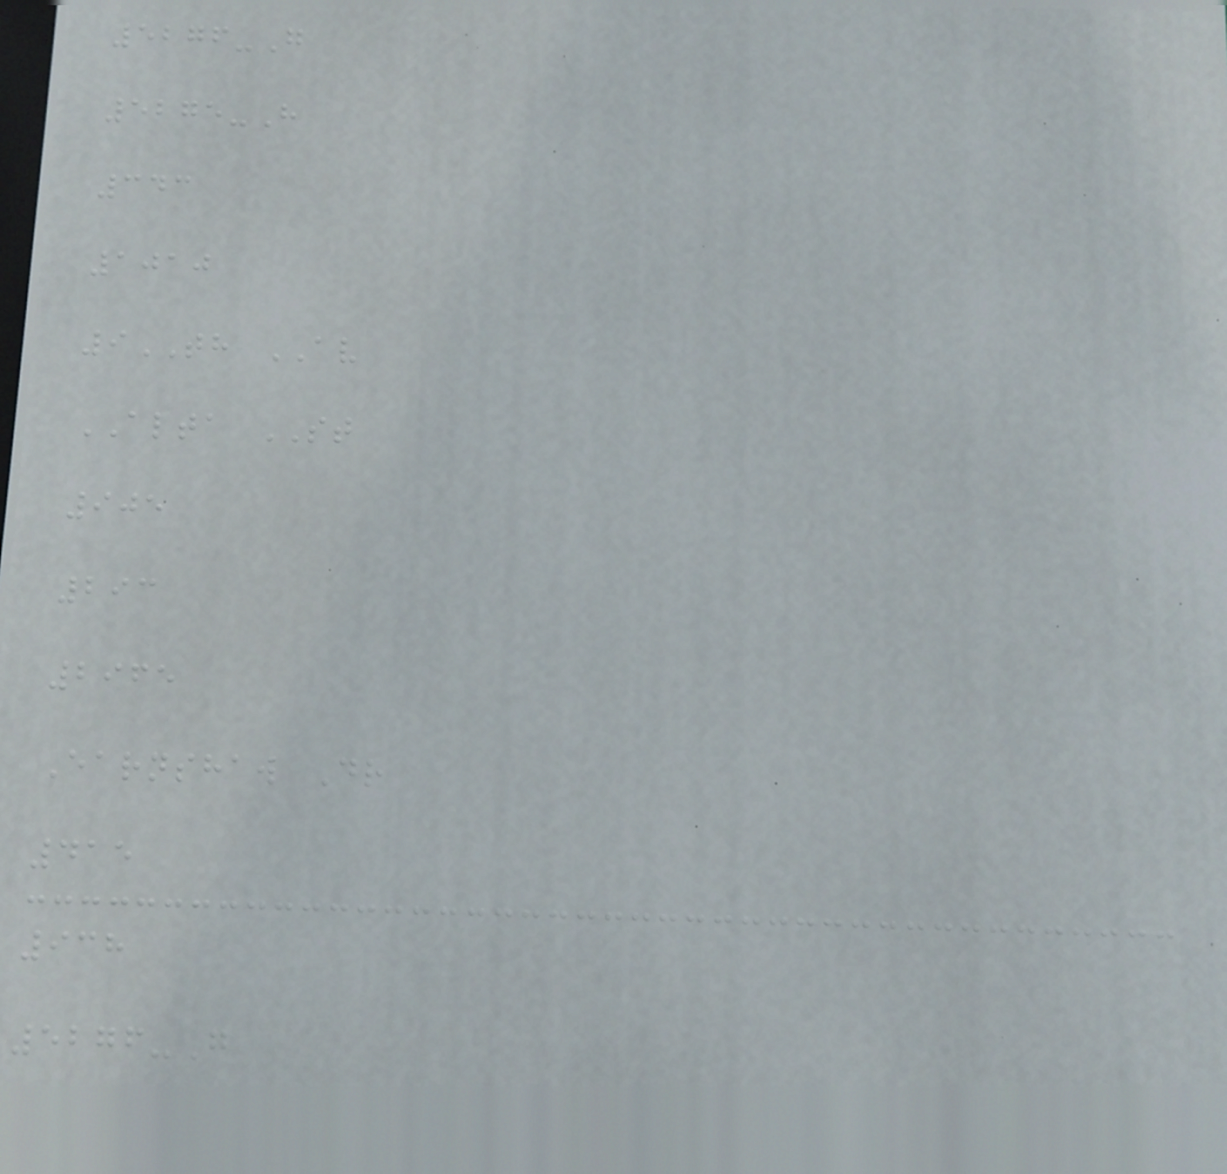5276-G
5275-H
343
1010
9TH AV
ALTA ST
905
293
2965
Earnshaw Dr
415
938
5276-G
